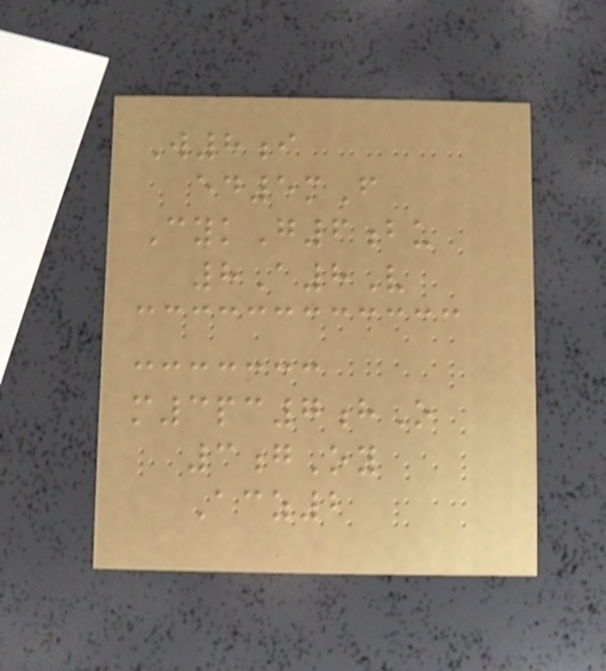W8i
ed5mF
CykG6bu
8A8V
m3pc7hO
3gOy
Acz2
